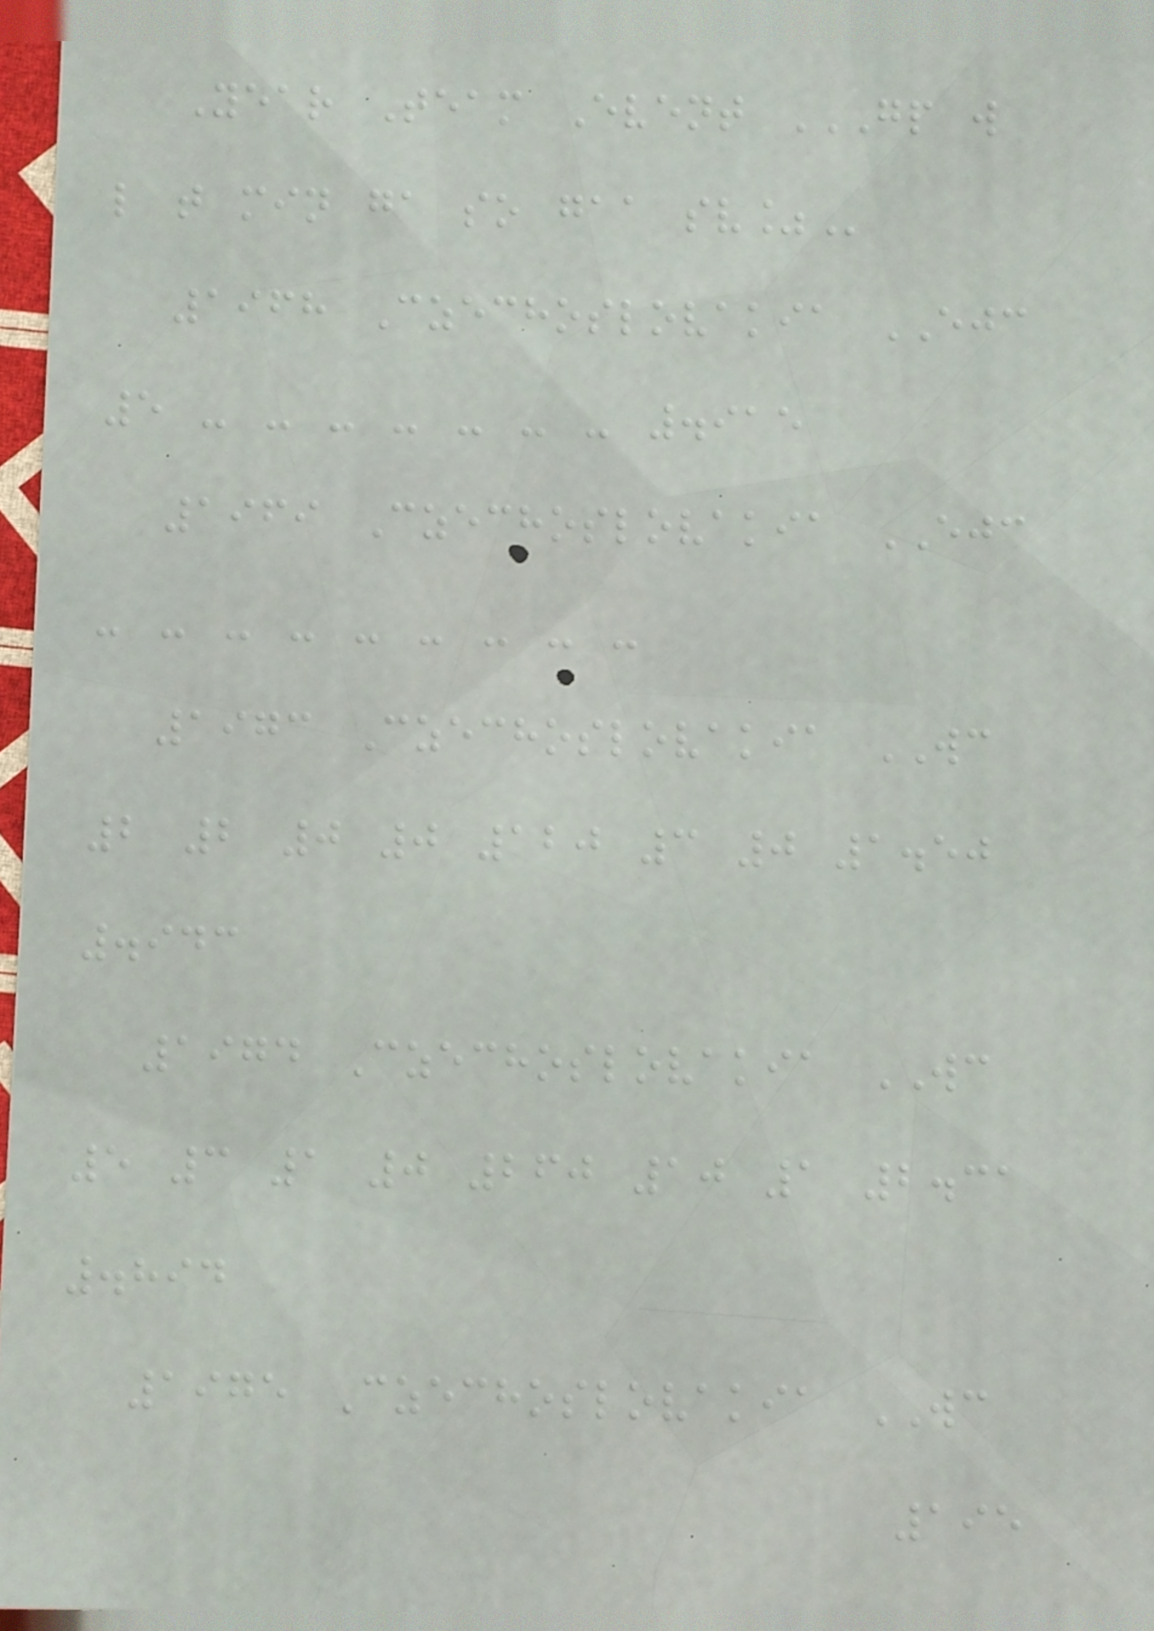Year Team Event GP W
L T MIN GA SO GAA SV%
1968 Czechoslovakia EJC
5 - - - - - - - .915
1969 Czechoslovakia EJC
- - - - - - - - -
1973 Czechoslovakia WC
2 2 0 0 120 3 0 1.50
.943
1974 Czechoslovakia WC
5 3 1 0 260 10 1 2.31
.894
1975 Czechoslovakia WC
195
